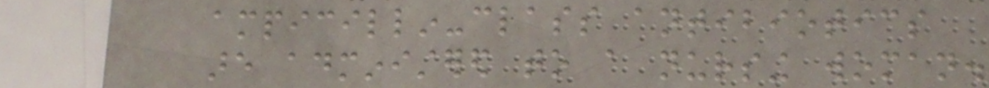ampicillin-class antibiotics
are administered to a nursing woman.
